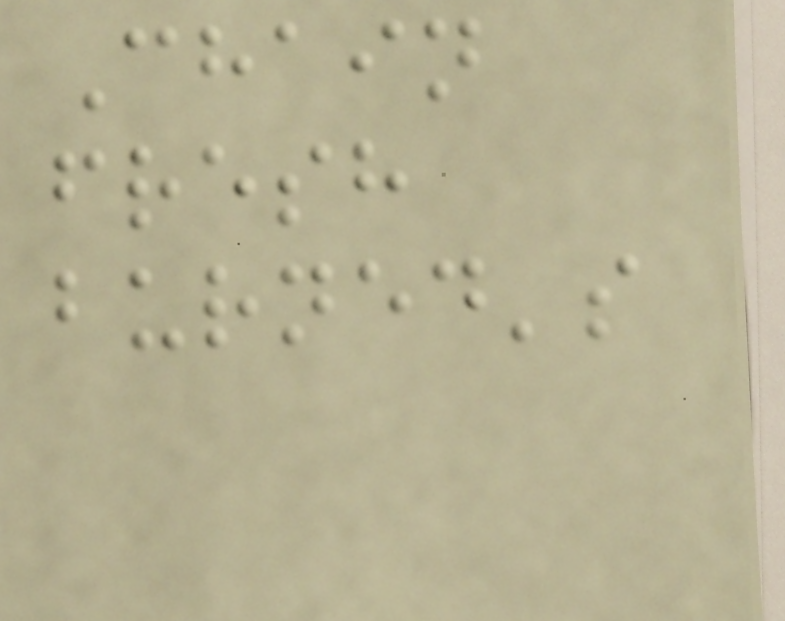Chain
fresh
burned's
